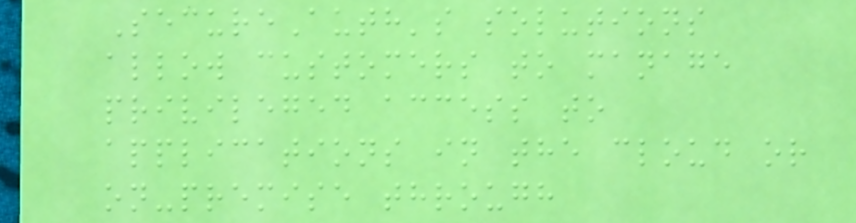SecureAuth's solutions
allow customers to manage
privileged access to
applications in the cloud or
on-premise through
